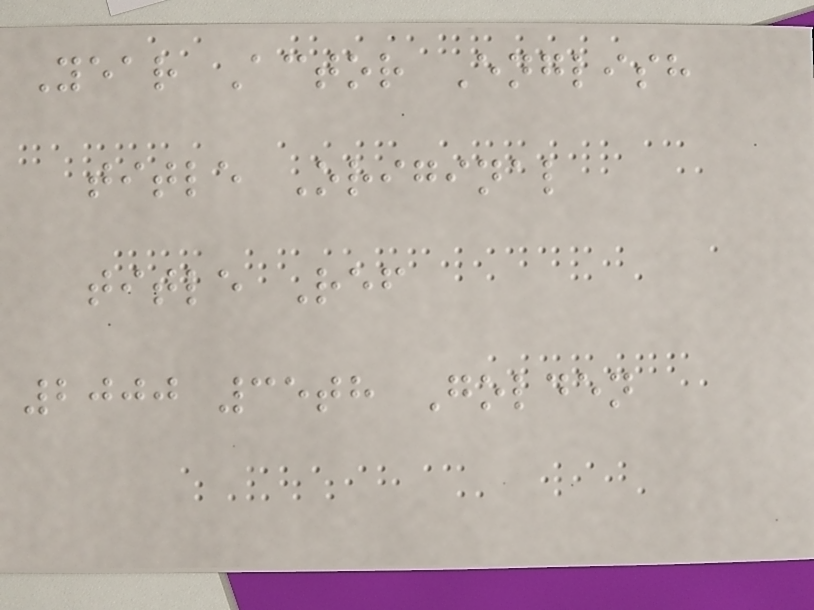Year Actor English
title Original
title Ref
2000 35th Golden
